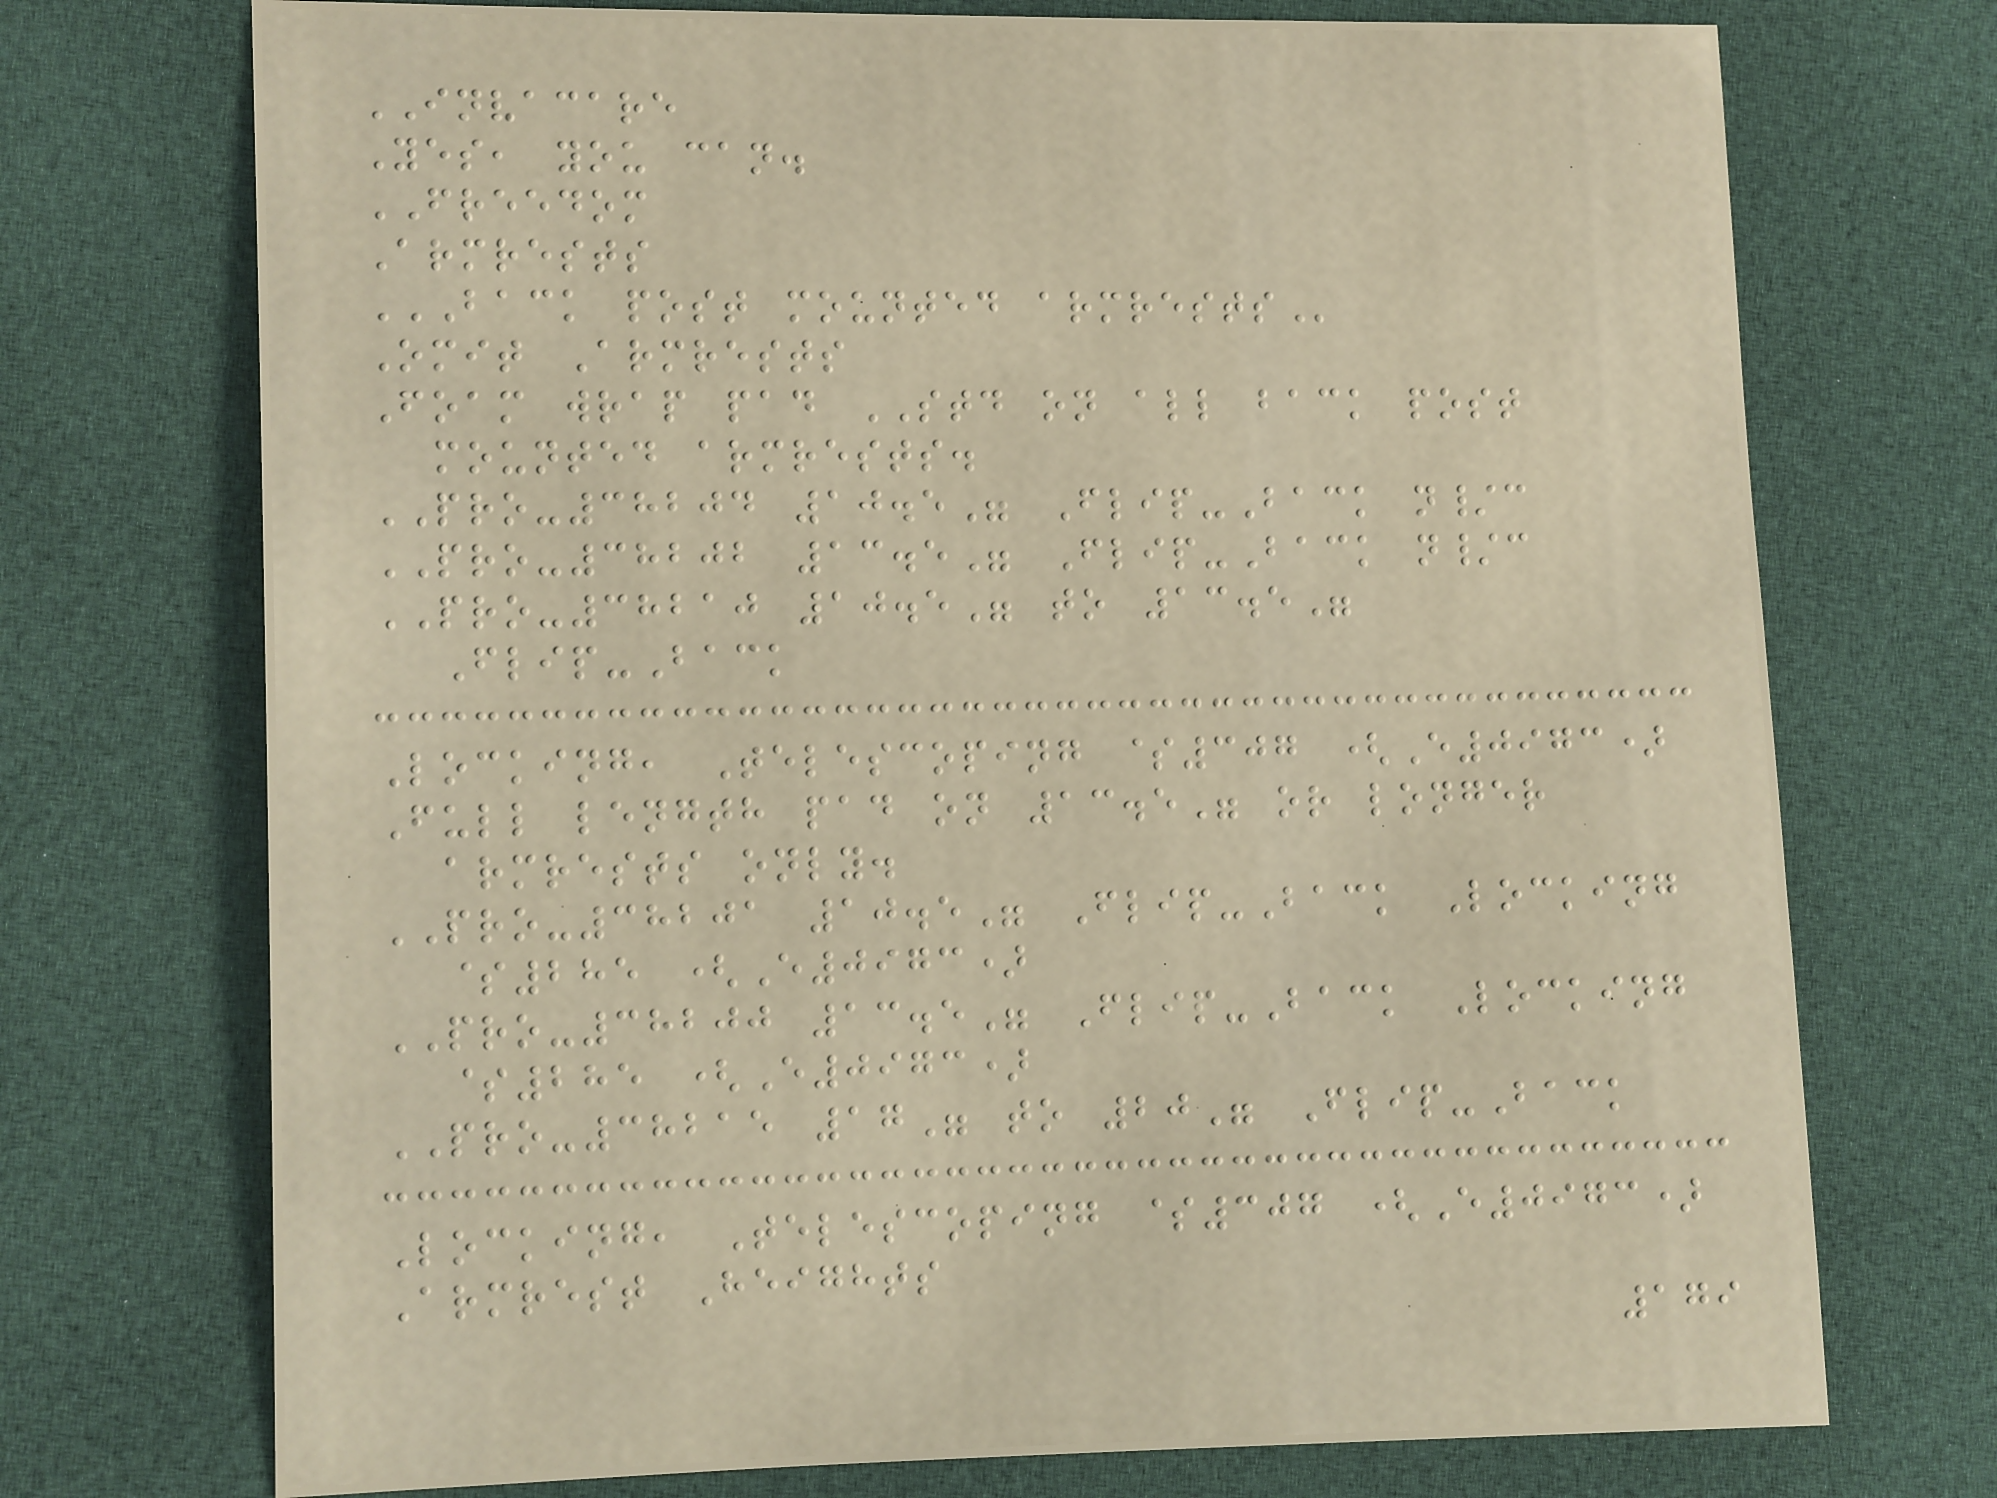INVACARE
Yes, you can.
FREEDOM
Armrests
BACK POST MOUNTED ARMRESTS
Omit Armrests
Foam wrap pad STD on all back post
mounted armrests.
PRO-38204 10.5" Flip-Back n/c
PRO-38202 13.5" Flip-Back n/c
PRO-38210 10.5" to 13.5"
Flip-Back
Locking, Telescoping $307 (E0973)
Full length pad on 13.5" or longer
armrests only.
PRO-38201 10.5" Flip-Back Locking
$285 (E0973)
PRO-38200 13.5" Flip-Back Locking
$285 (E0973)
PRO-38215 17" to 20" Flip-Back
Locking, Telescoping $307 (E0973)
Armrest Heights
179
